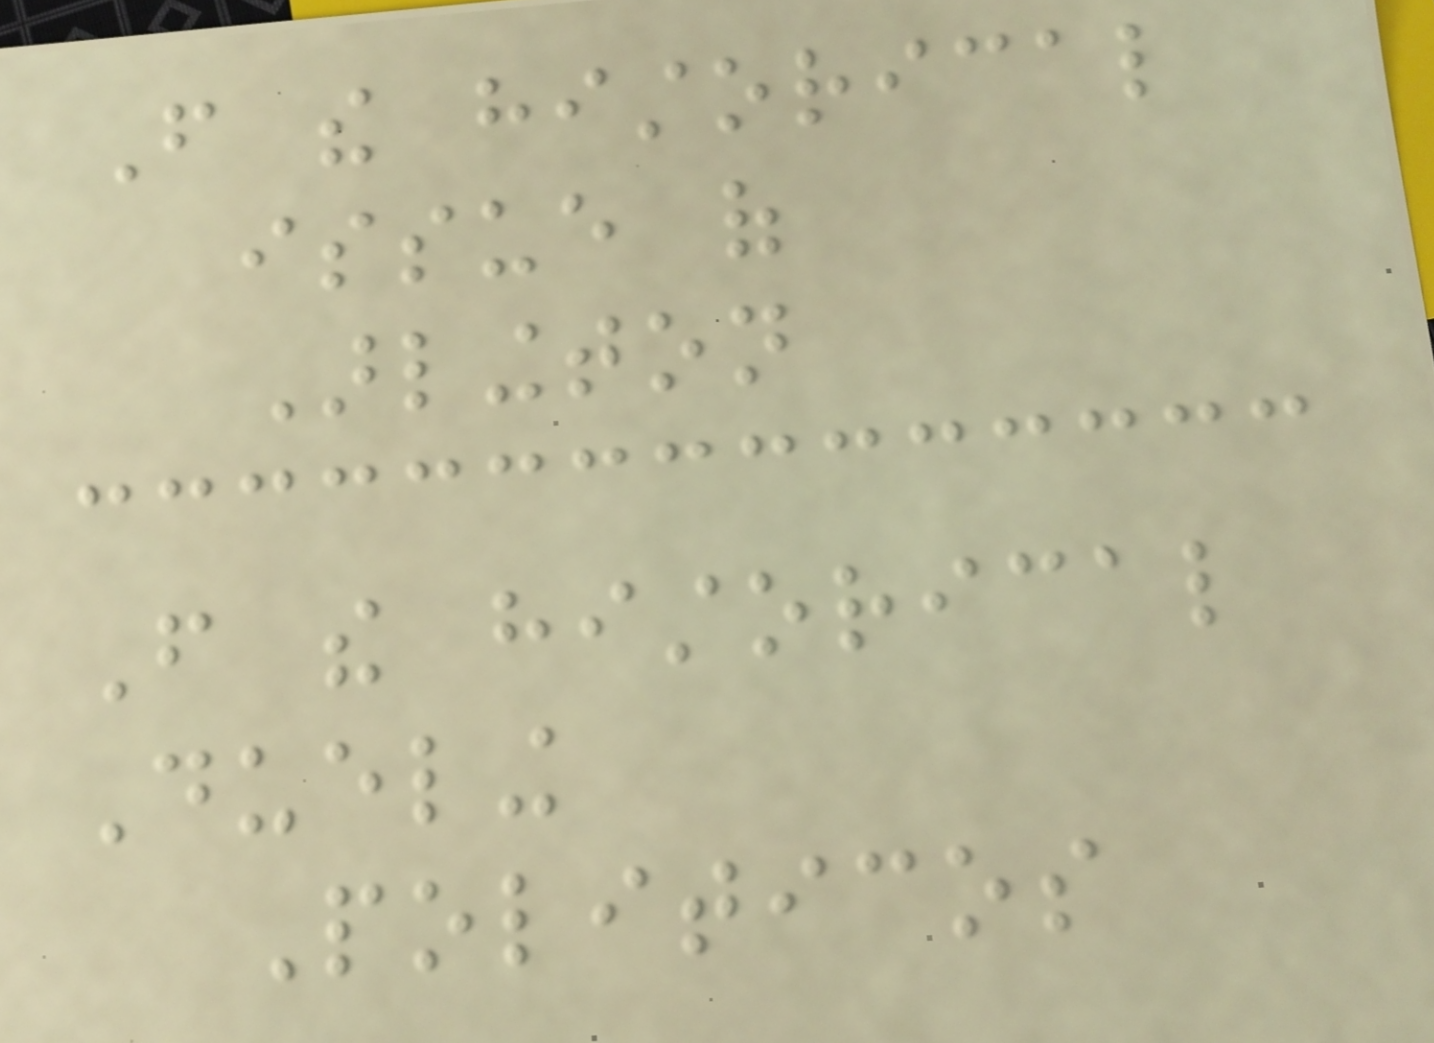From the historical
issue of
Arlington
From the historical
Dueling
Politicos
